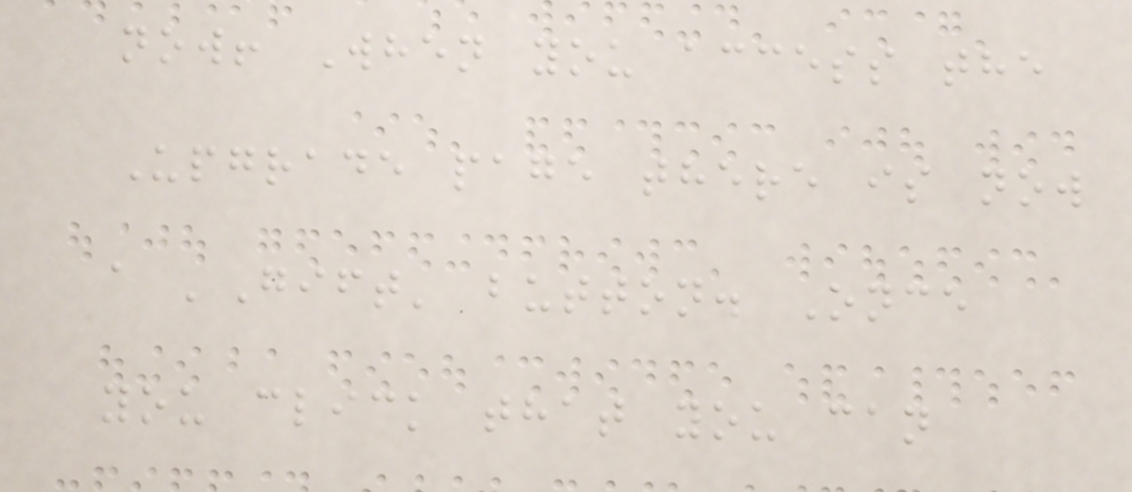now! When you access the
Upgrade page there is now
a 'Gift' button. Once
you click that you can
